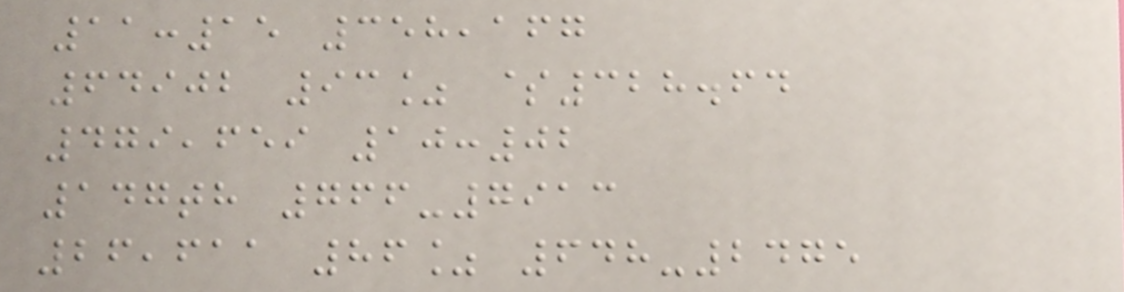11:15 358,167
64902 93% $328.64
479,659 10:02
147th 766-7913
26,611 86% 648-2475
